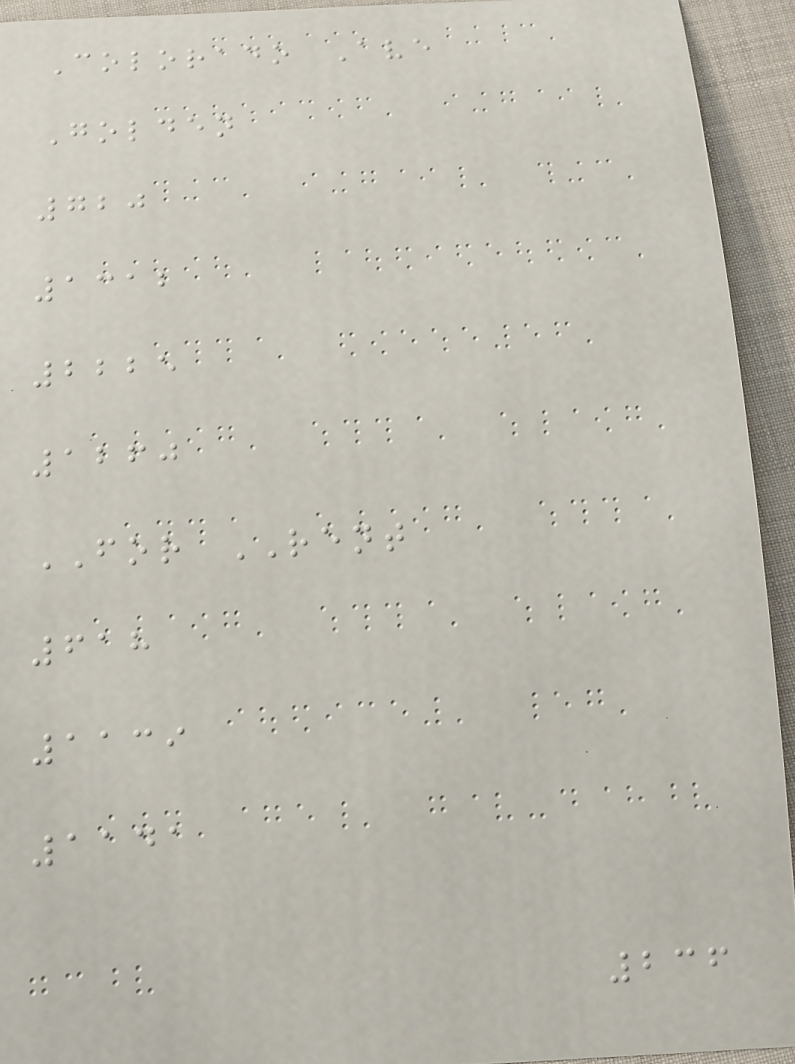Colorado Ave
Golden
720
1312
2225
1260
FOR RENT
618
1139
1141
236
